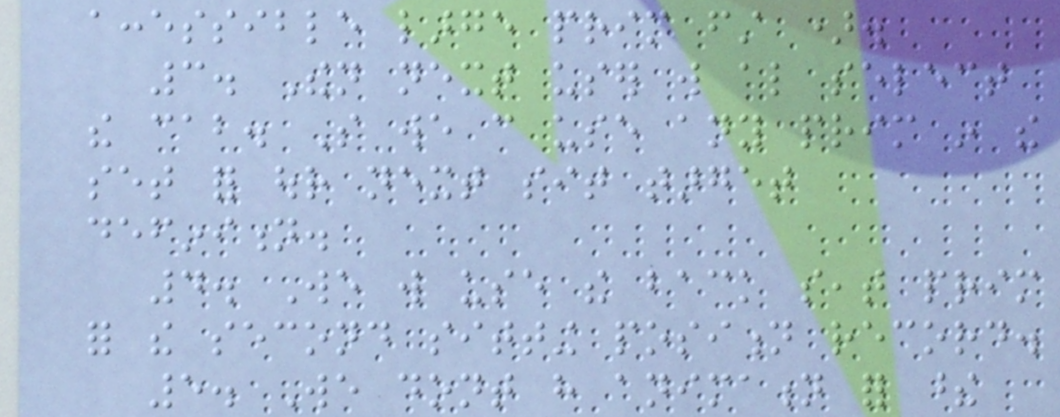accessible large prim first ).
3. Then next user will also select
the cab. So we can use any prim in the
set for our next sit target
definition.
4. We will use the back seat prim
for the second sitting position record.
5. We dont have animation for these
